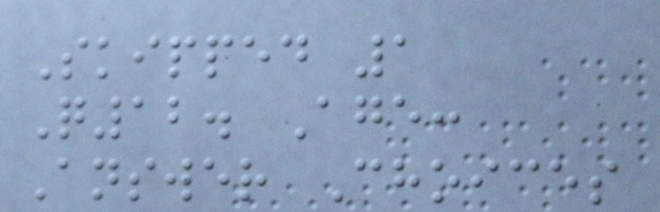Skipped 1
Q12. Age:
Answer Choices
